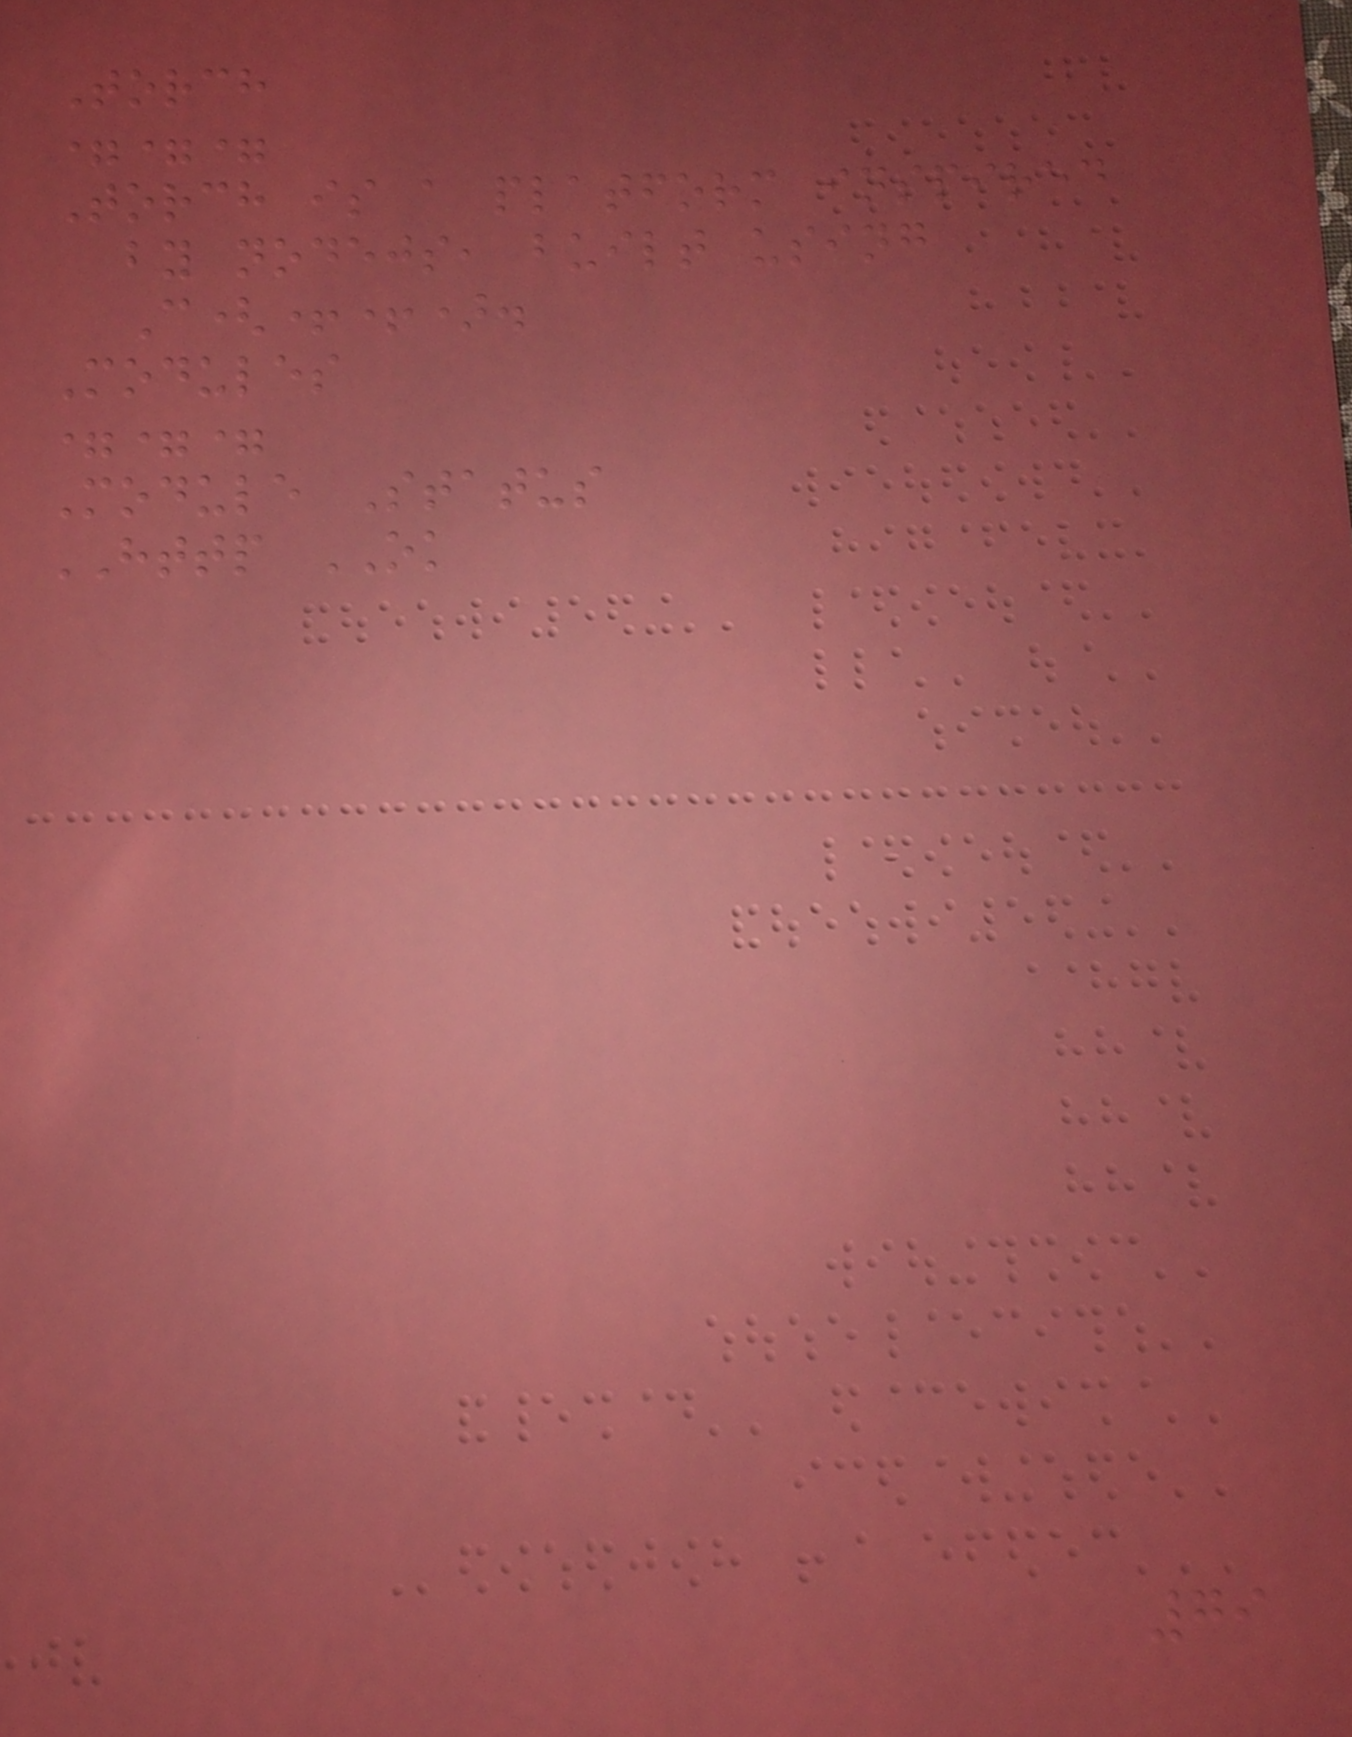Torch
===
Torch is a platform inspired
by nodejs, built using
C(++).
Modules
===
Module Status
HTTP OK
79
